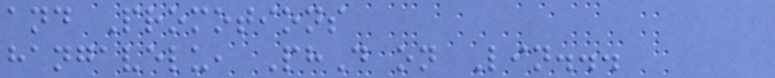and Promotions
hangavelu, PhD on Lin...
